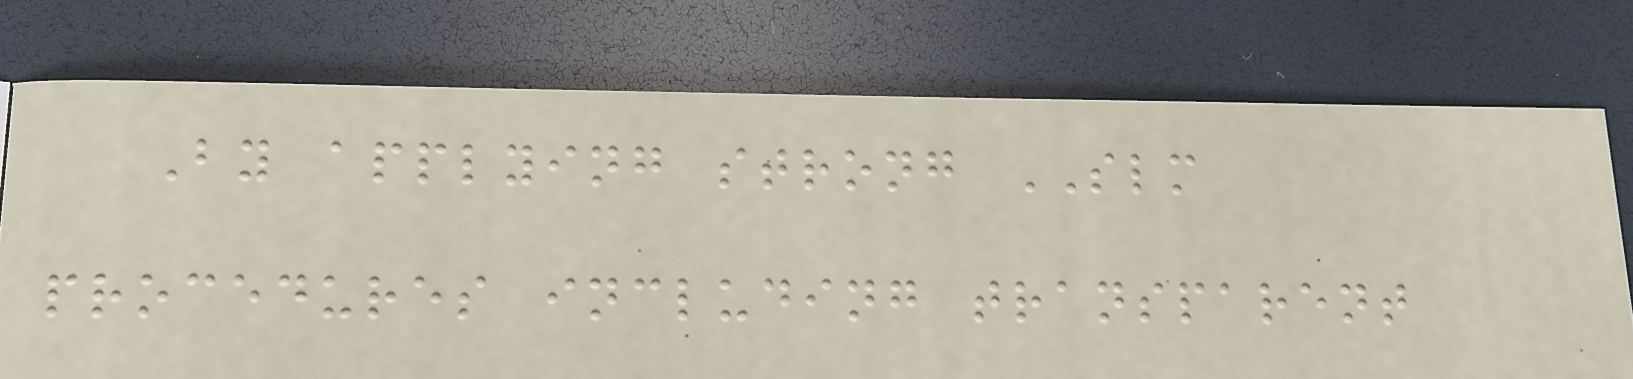By applying strong SLM
procedures including transparent
